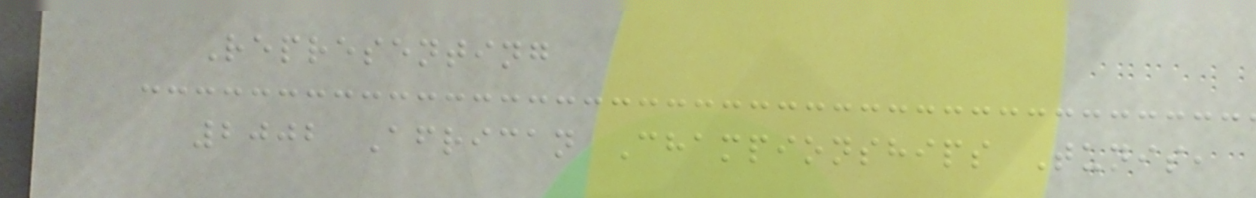Representing
2002 African Championships Tunis,
